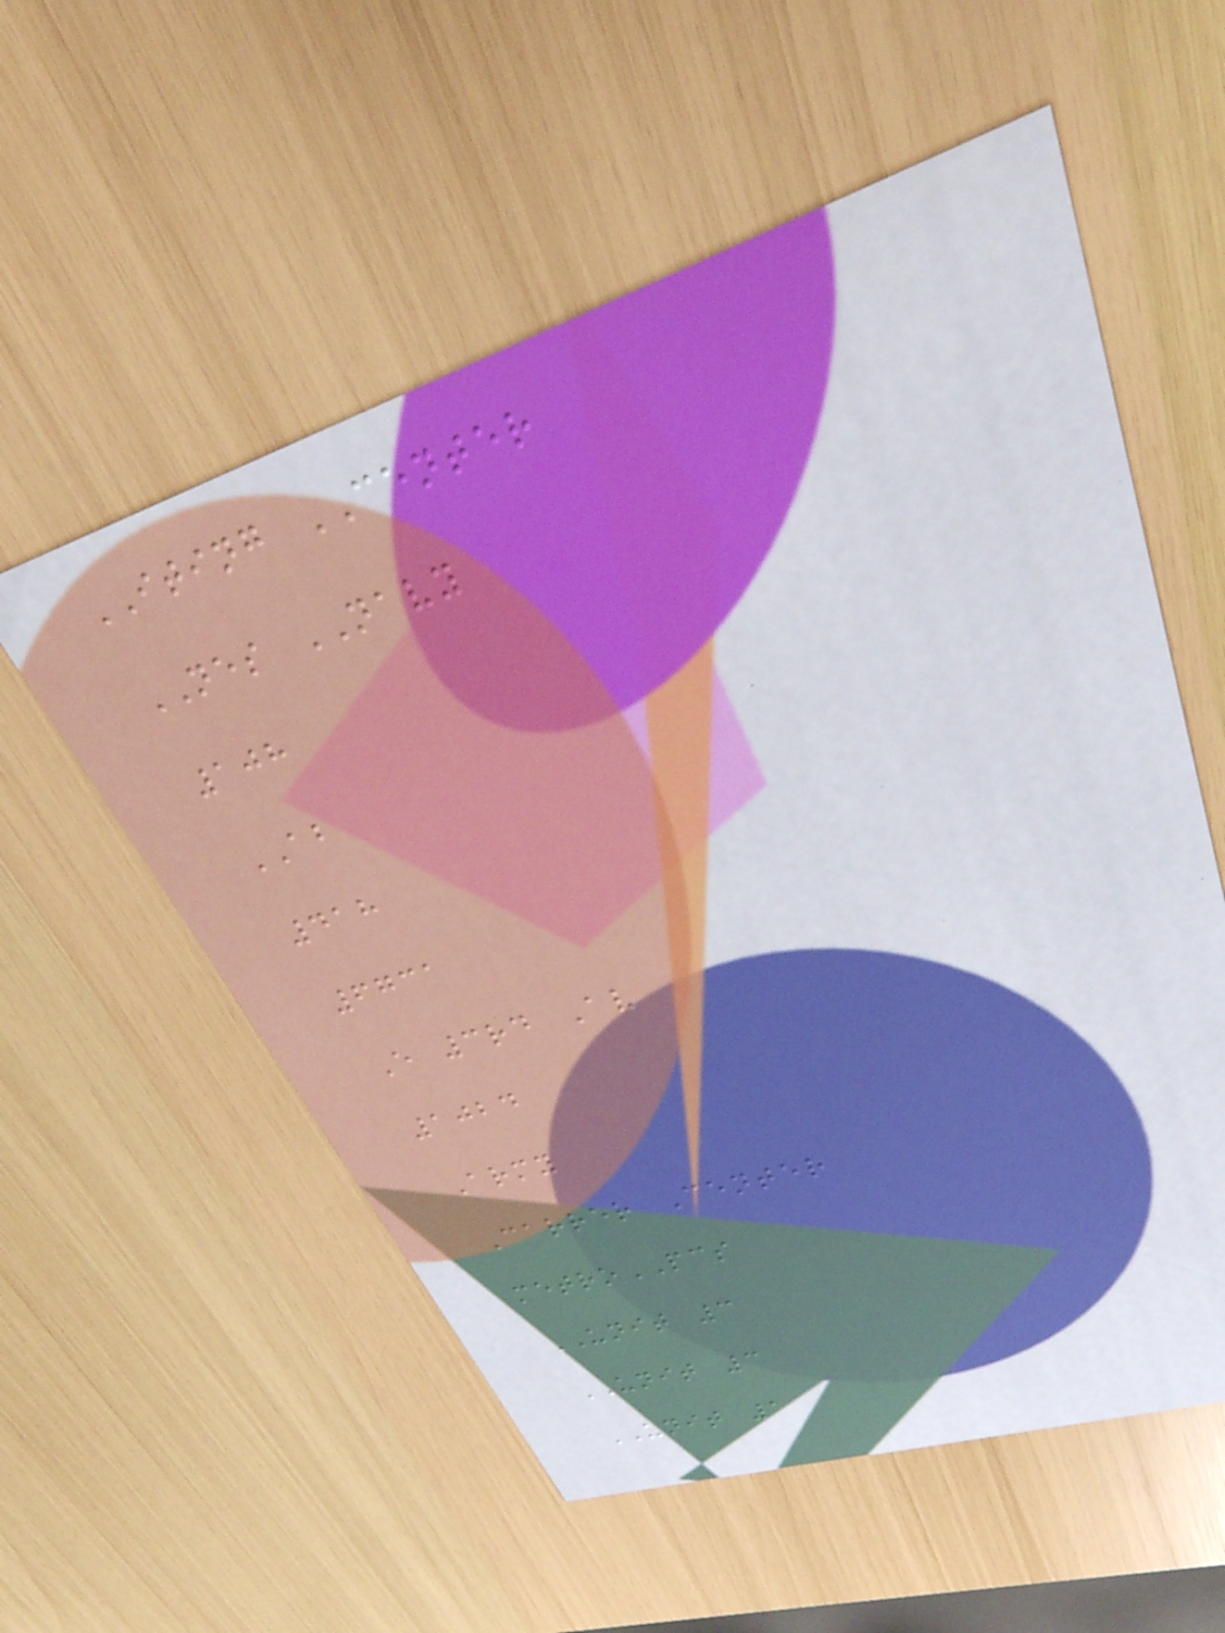ITING CENTER
NES NAVY
108
AB
418
6731
E 3rd Av
1024
Army
Carrer Center
metroPCS
UNIT 3
UNIT 3
UNIT 1
